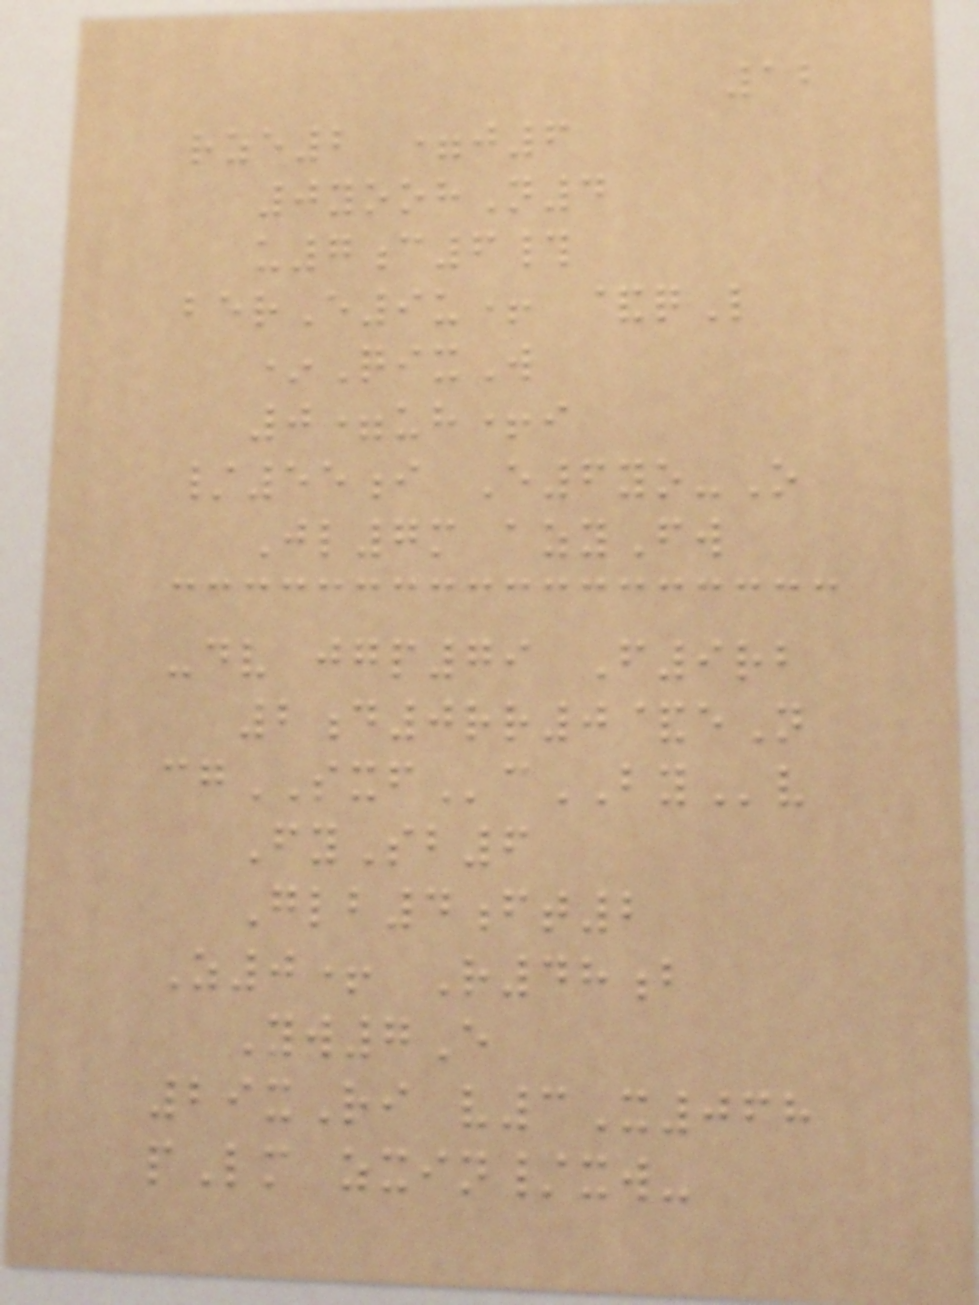12
rze2 =j6
0yoohN4
u7c6#
berE9u+ &qL
*QixW
0=uh+i
/55i E6yo-O
Jl7m azyFw
-dv jgp79 F9rb
2d0rr0&eN
cgSXFcBYv
FySb6
Glb4ft2
Z0+ R48b
Yw7E
29xRi v3X068
pLm zxin/xw-
